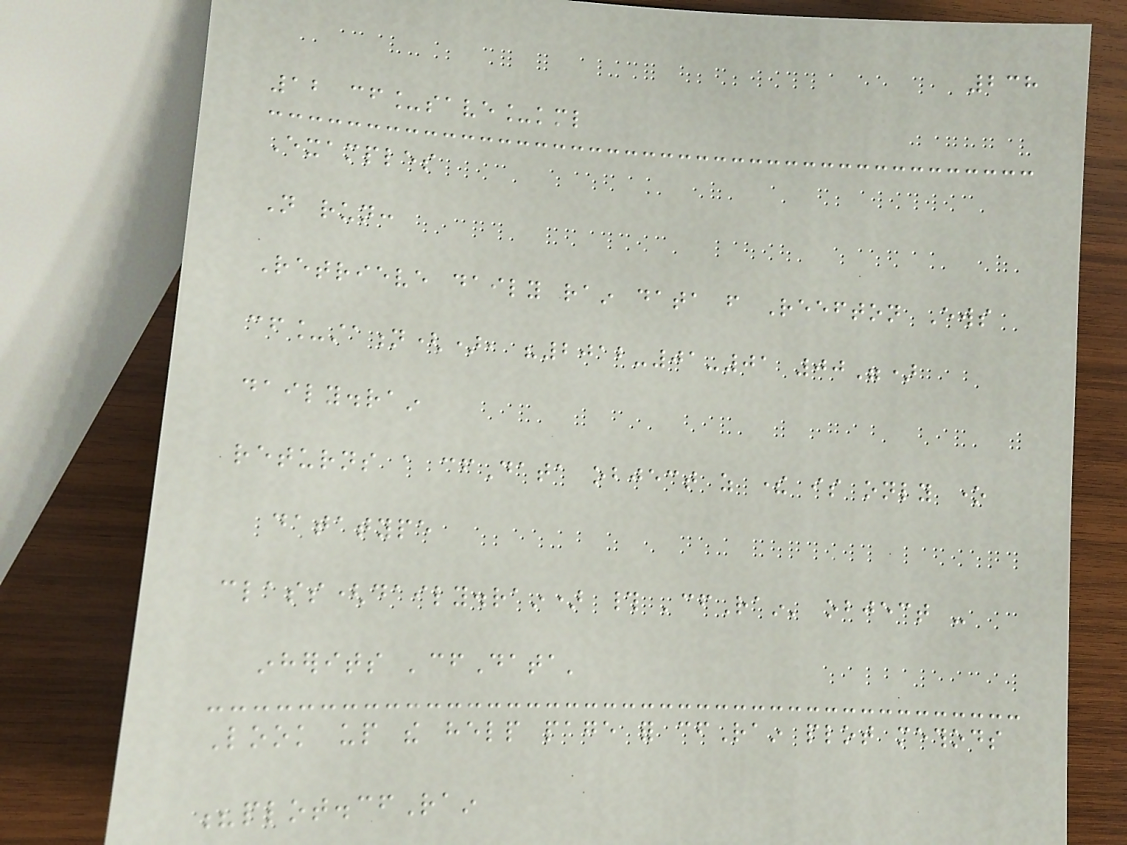238
12 cf_save_kml
Examples
Not run:
Retrieve daily rain data from Reefton Ews
cf_station(), "2012-01-01 00")
daily.rain
returns a cfData object as there is only one
datatype
class(daily.rain) # 'cfRain' object -
inherits 'cfData'
Look up the help page for cfRain plot methods
?plot.cfRain
